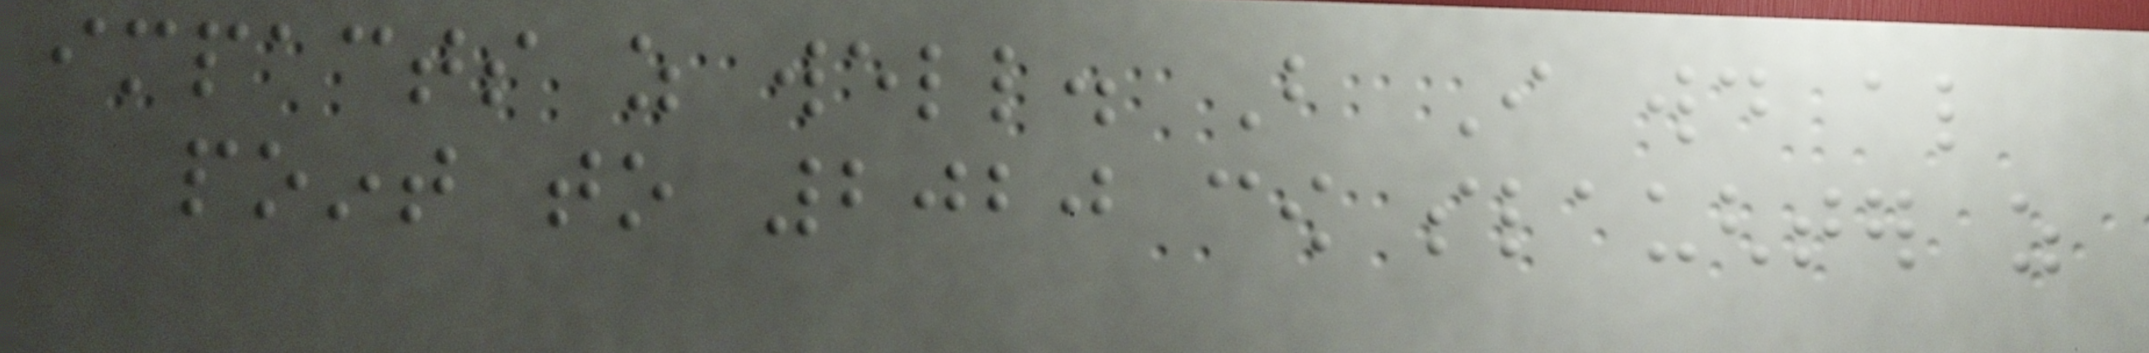impacts as well. But I would also
point to 2020 cow slaughter as
